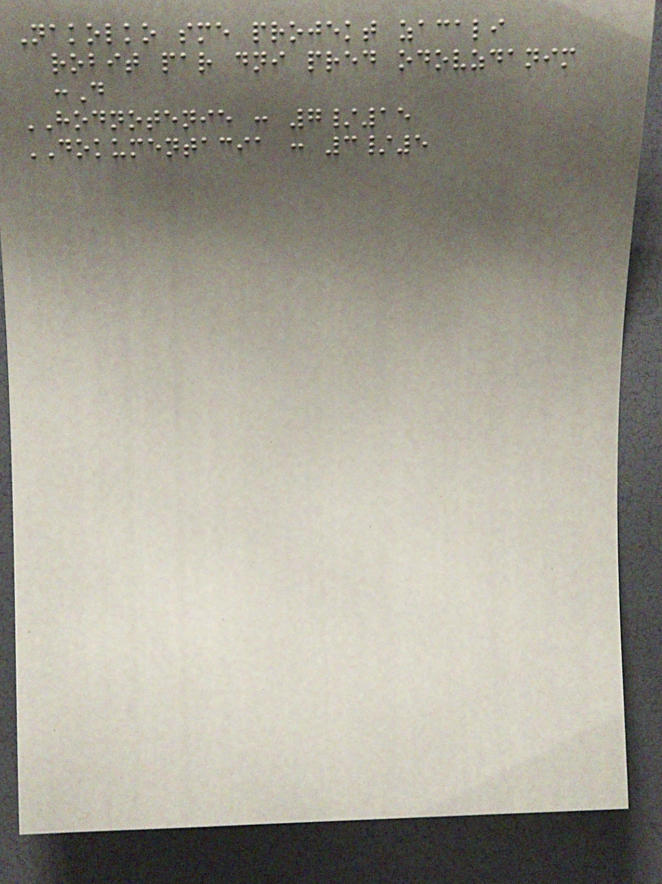Nakolko sme projekt zacali
robit par dni pred odovzdanim
:D
HODNOTENIE : 7/15
DOKUMENTACIA : 3/5
